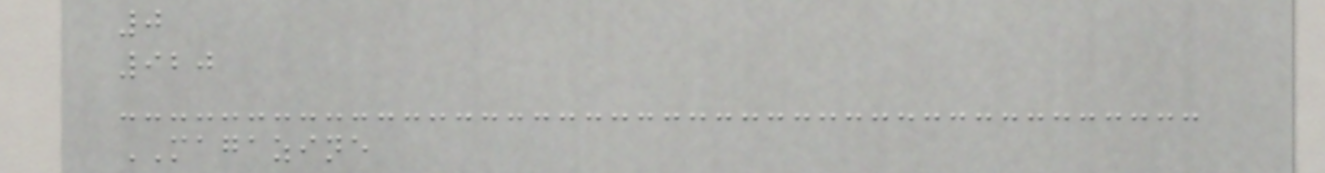0
920
MAGAZINE
